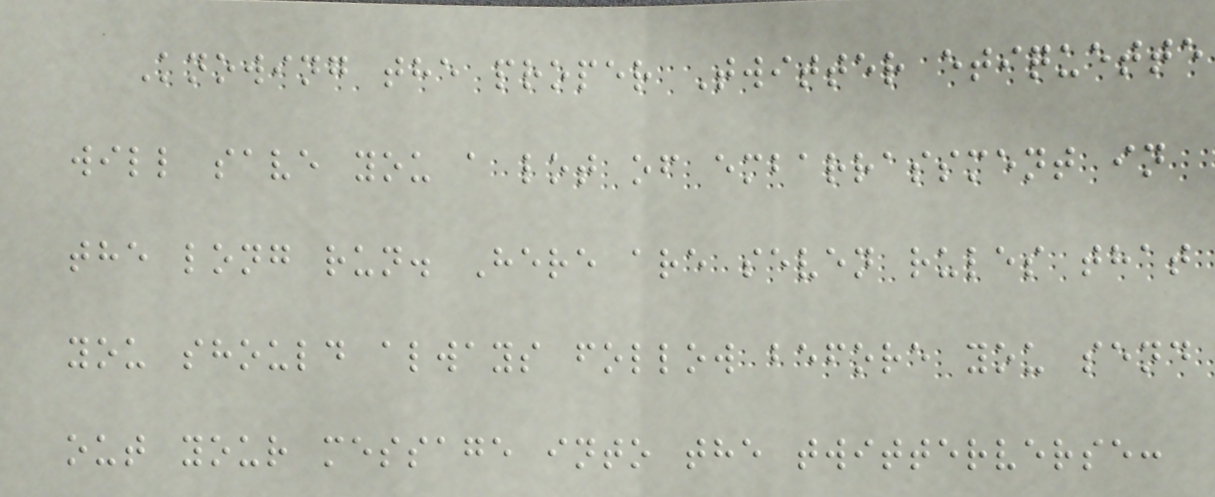Knowing the proper Twitter etiquette
will save you a lot of embarrassment in
the long run. Here are seven rules that
you should always follow before you send
out your message into the twitterverse:
